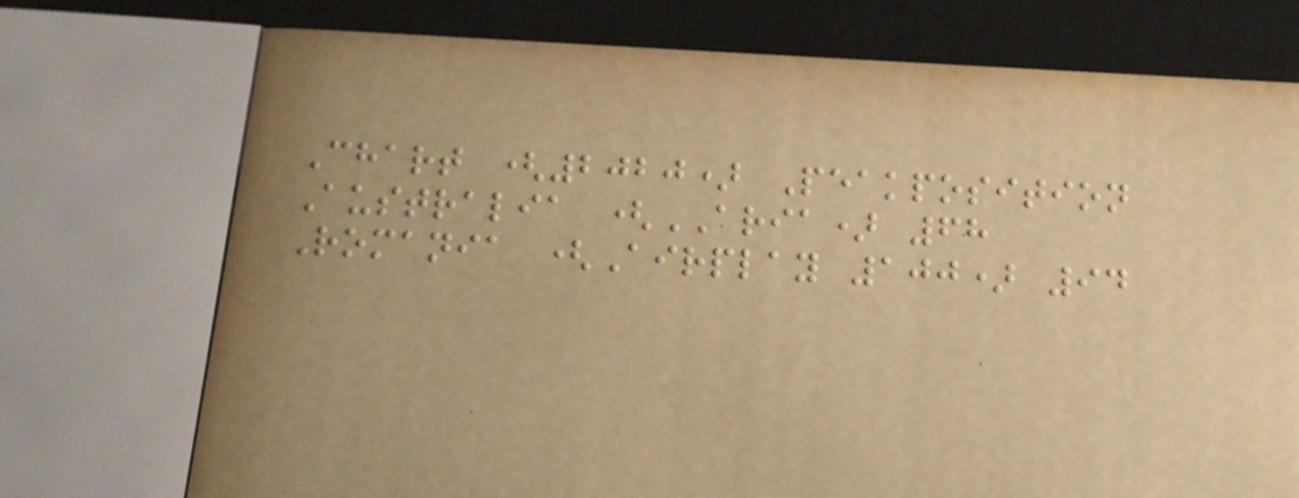Chart (2020) Peakposition
Australia (ARIA) 68
Romania (Airplay 100) 94
